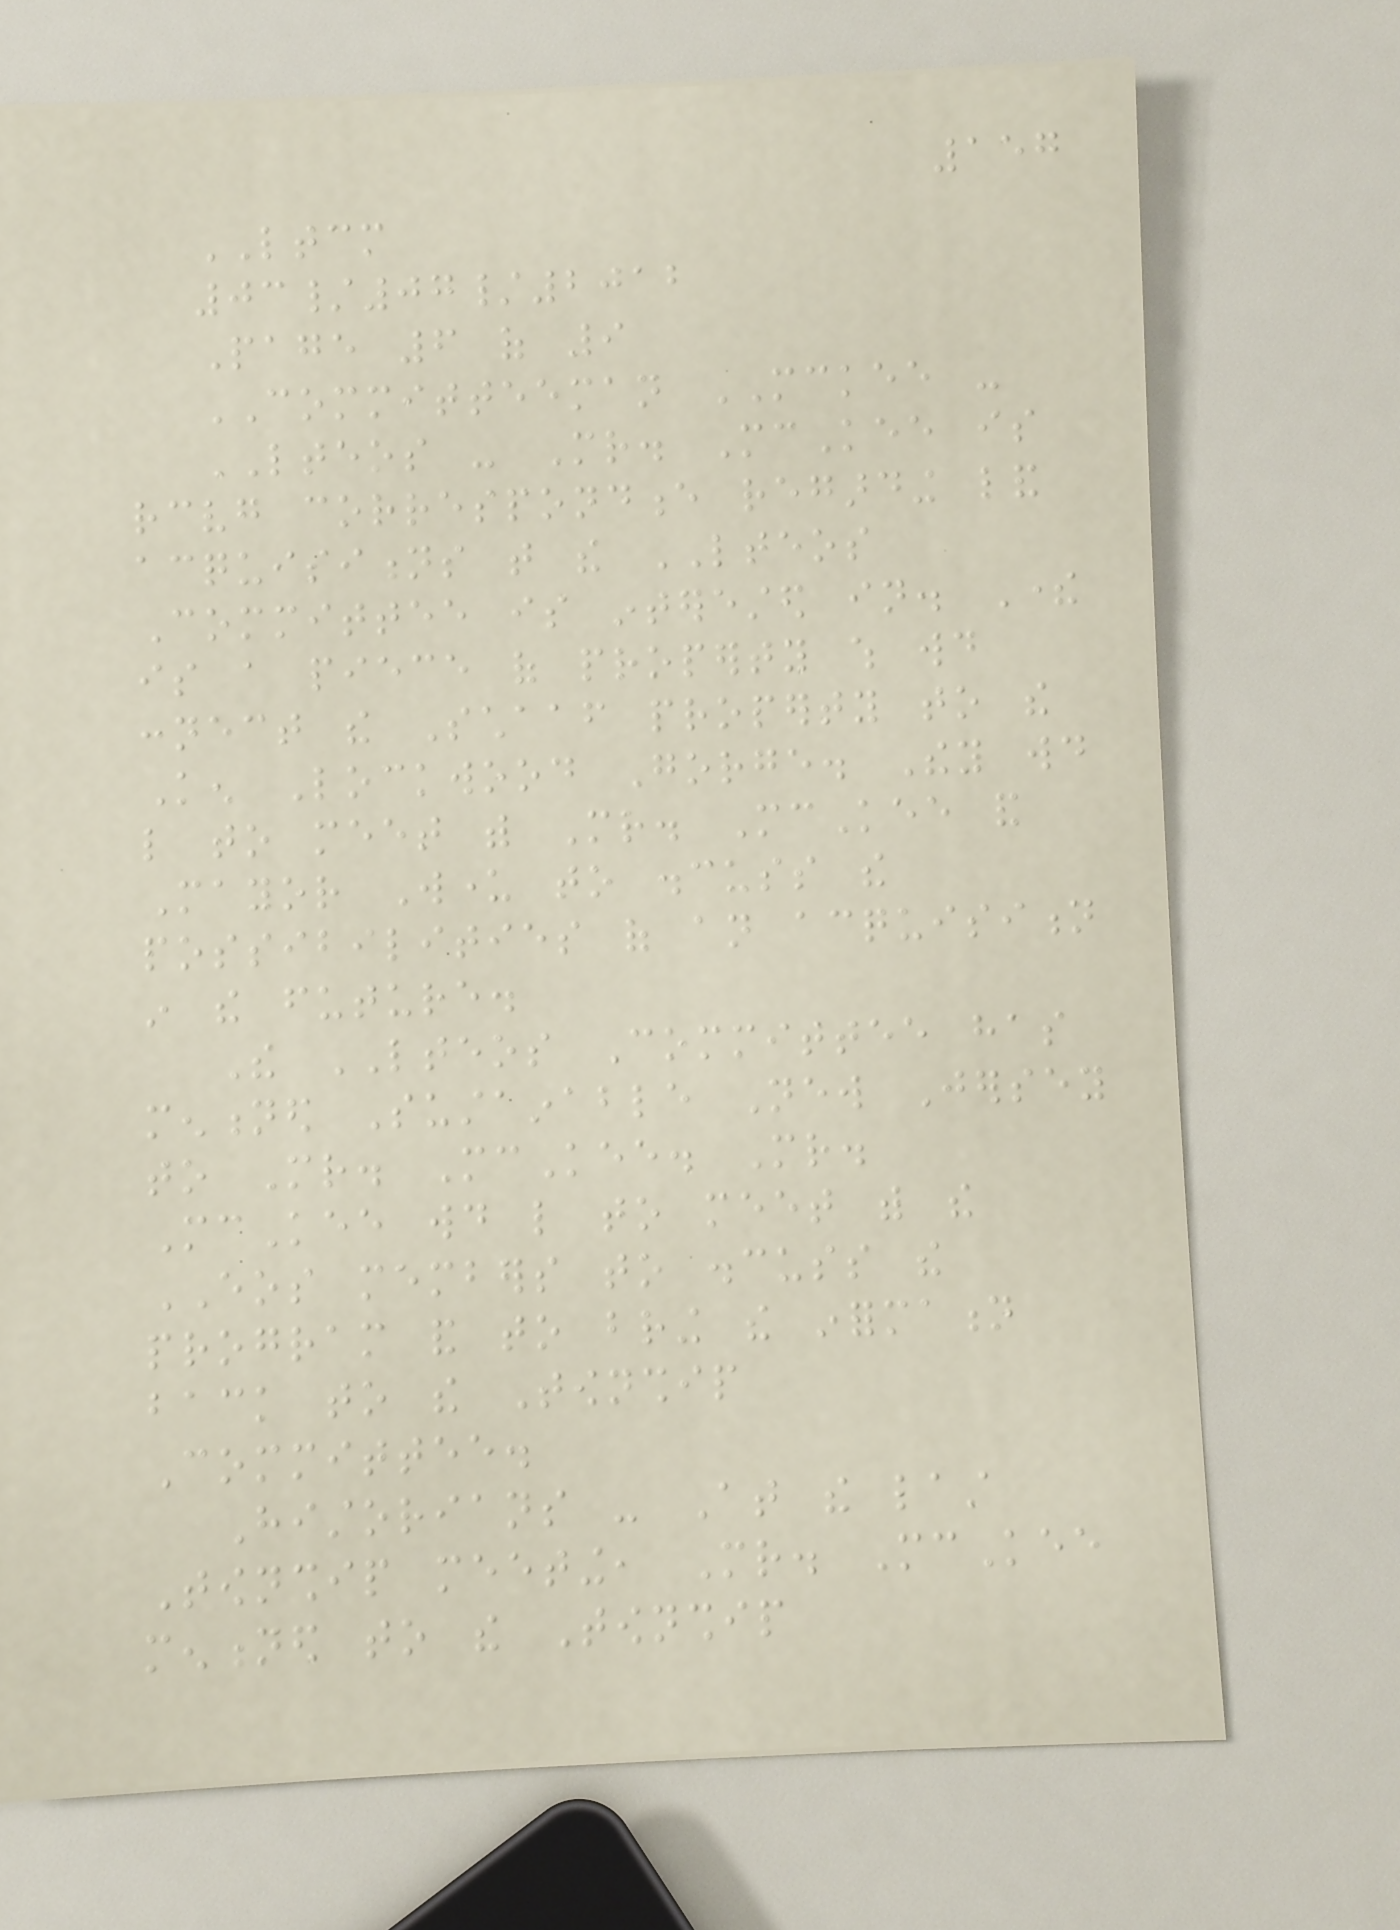157
LTCM
03/07/2012
Page 6 of 9
COMMITTEEMAN MCKEE -
LTEOS - Mr. McKee is
receiving correspondence regarding land
acquisitions that the LTEOS
Committee is interested in. There
is a piece of property which would
connect the Schaaf property to the
Ken Lockwood Gorge. They would
like to meet with Mr. McKee and
Mayor Wunder to discuss the
possibilities of an acquisition
in the future.
The LTEOS Committee has
mentioned Sustainable New Jersey
to Mr. McKee. Mr.
McKee would like to meet with the
EOS members to discuss the
program and to bring the information
back to the Township
Committee.
Historians - At the last
Township meeting, Mr. McKee
mentioned to the Township
